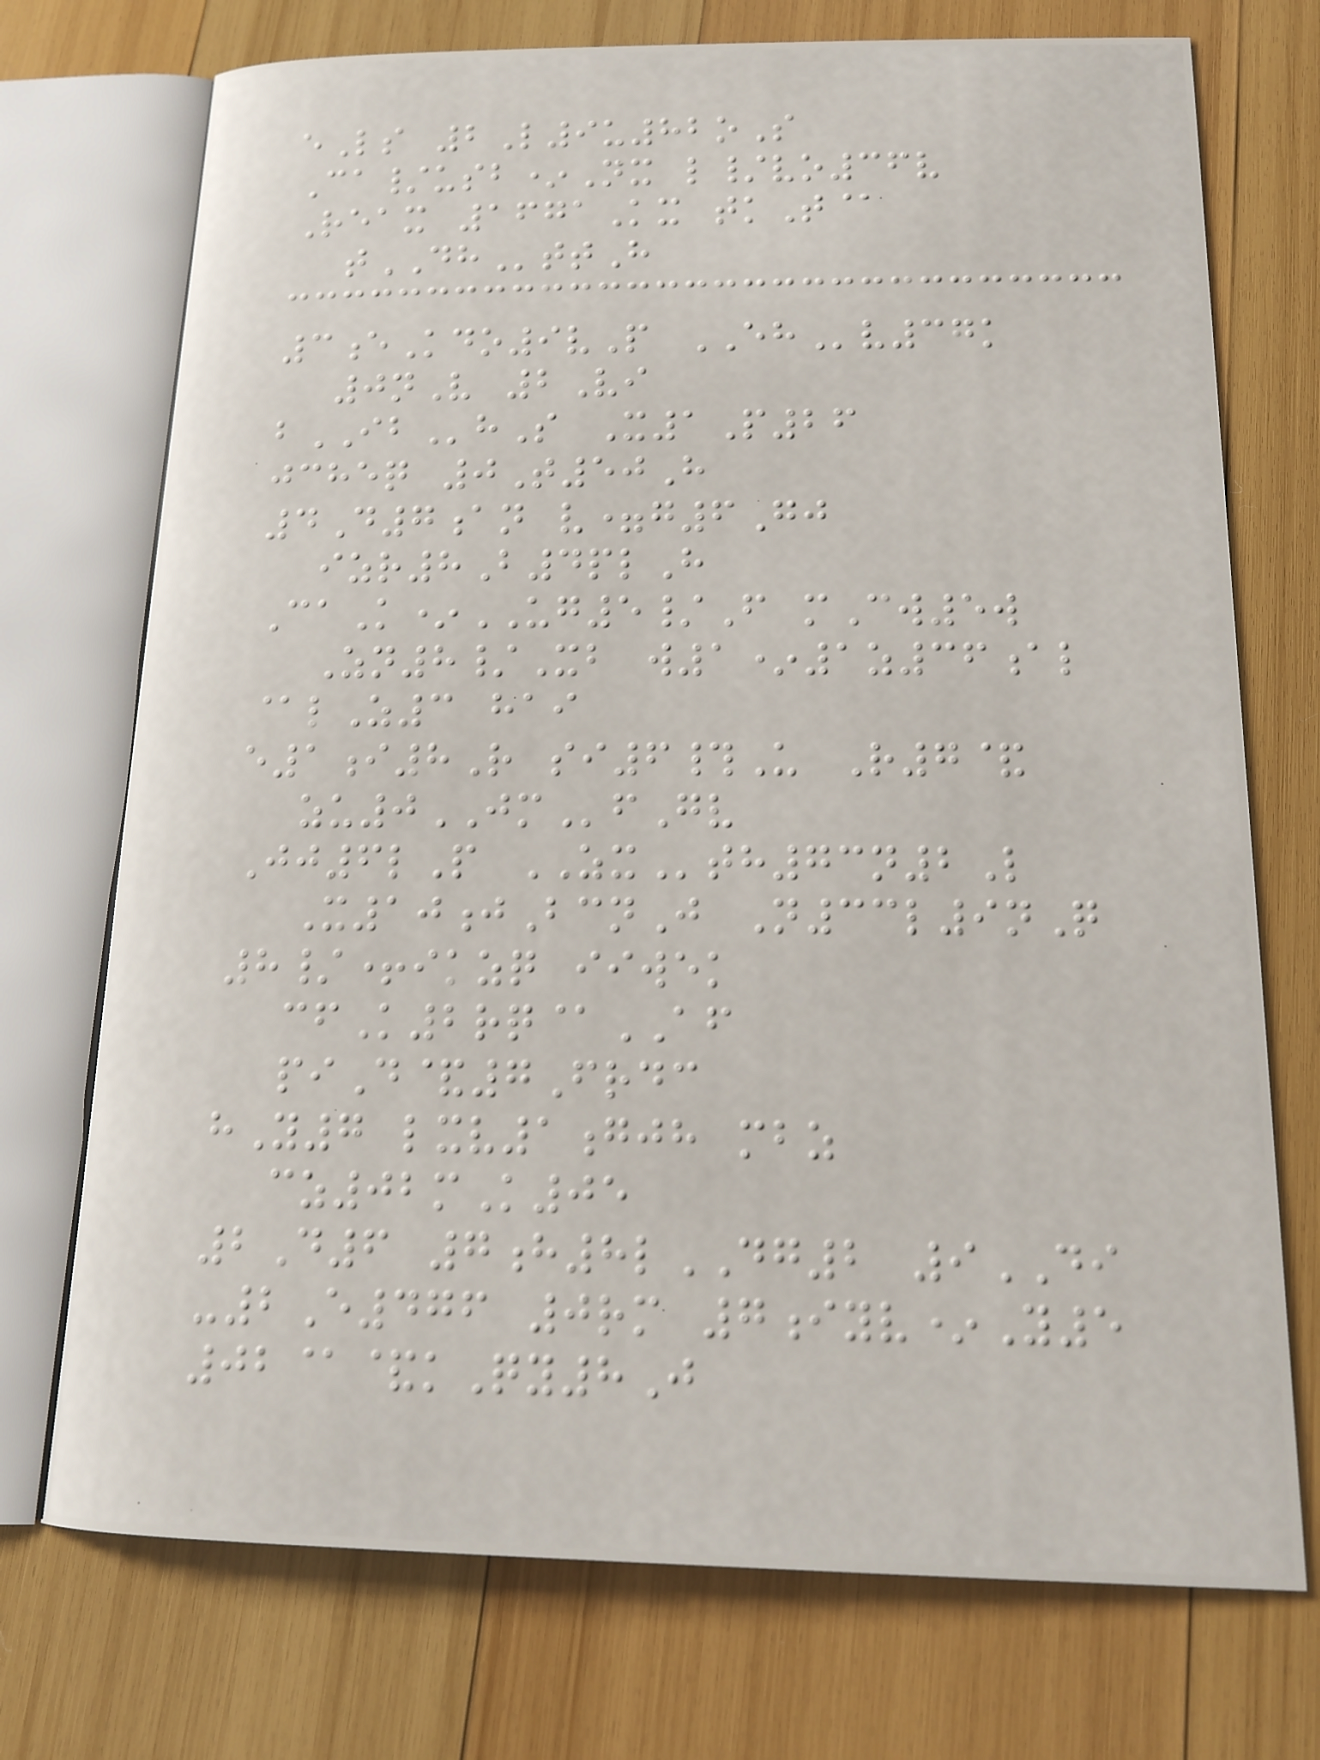eLs 2L9u82oS
Ca/usb*Nx l/vo36v
Reax 1671Kx tkT@
tDHttH
3eKdo9vP EHv37k
0nV 2Vi
bIBhS X1P26
jcheq 0T50H
4D7an v=g6Gj
izr8B4plH
CaK*UG5/F mCw5w
Zn8/Xb w1*1z36al
@lZ3 hai
e1i8R si6#U R7&
zu0JMfGv
Jj6lP ZXth73n2L
X10jBcnJ N33l9nQ
8/+ikzq iiwek
cfK2rq@AF
piD&7Frdc
hY7 lxv1gjh mbz
cz02mK05
2D6 7h8lDG2 9DI
-2E476 0rm 7iyv*Y5
02@&kQy8J
